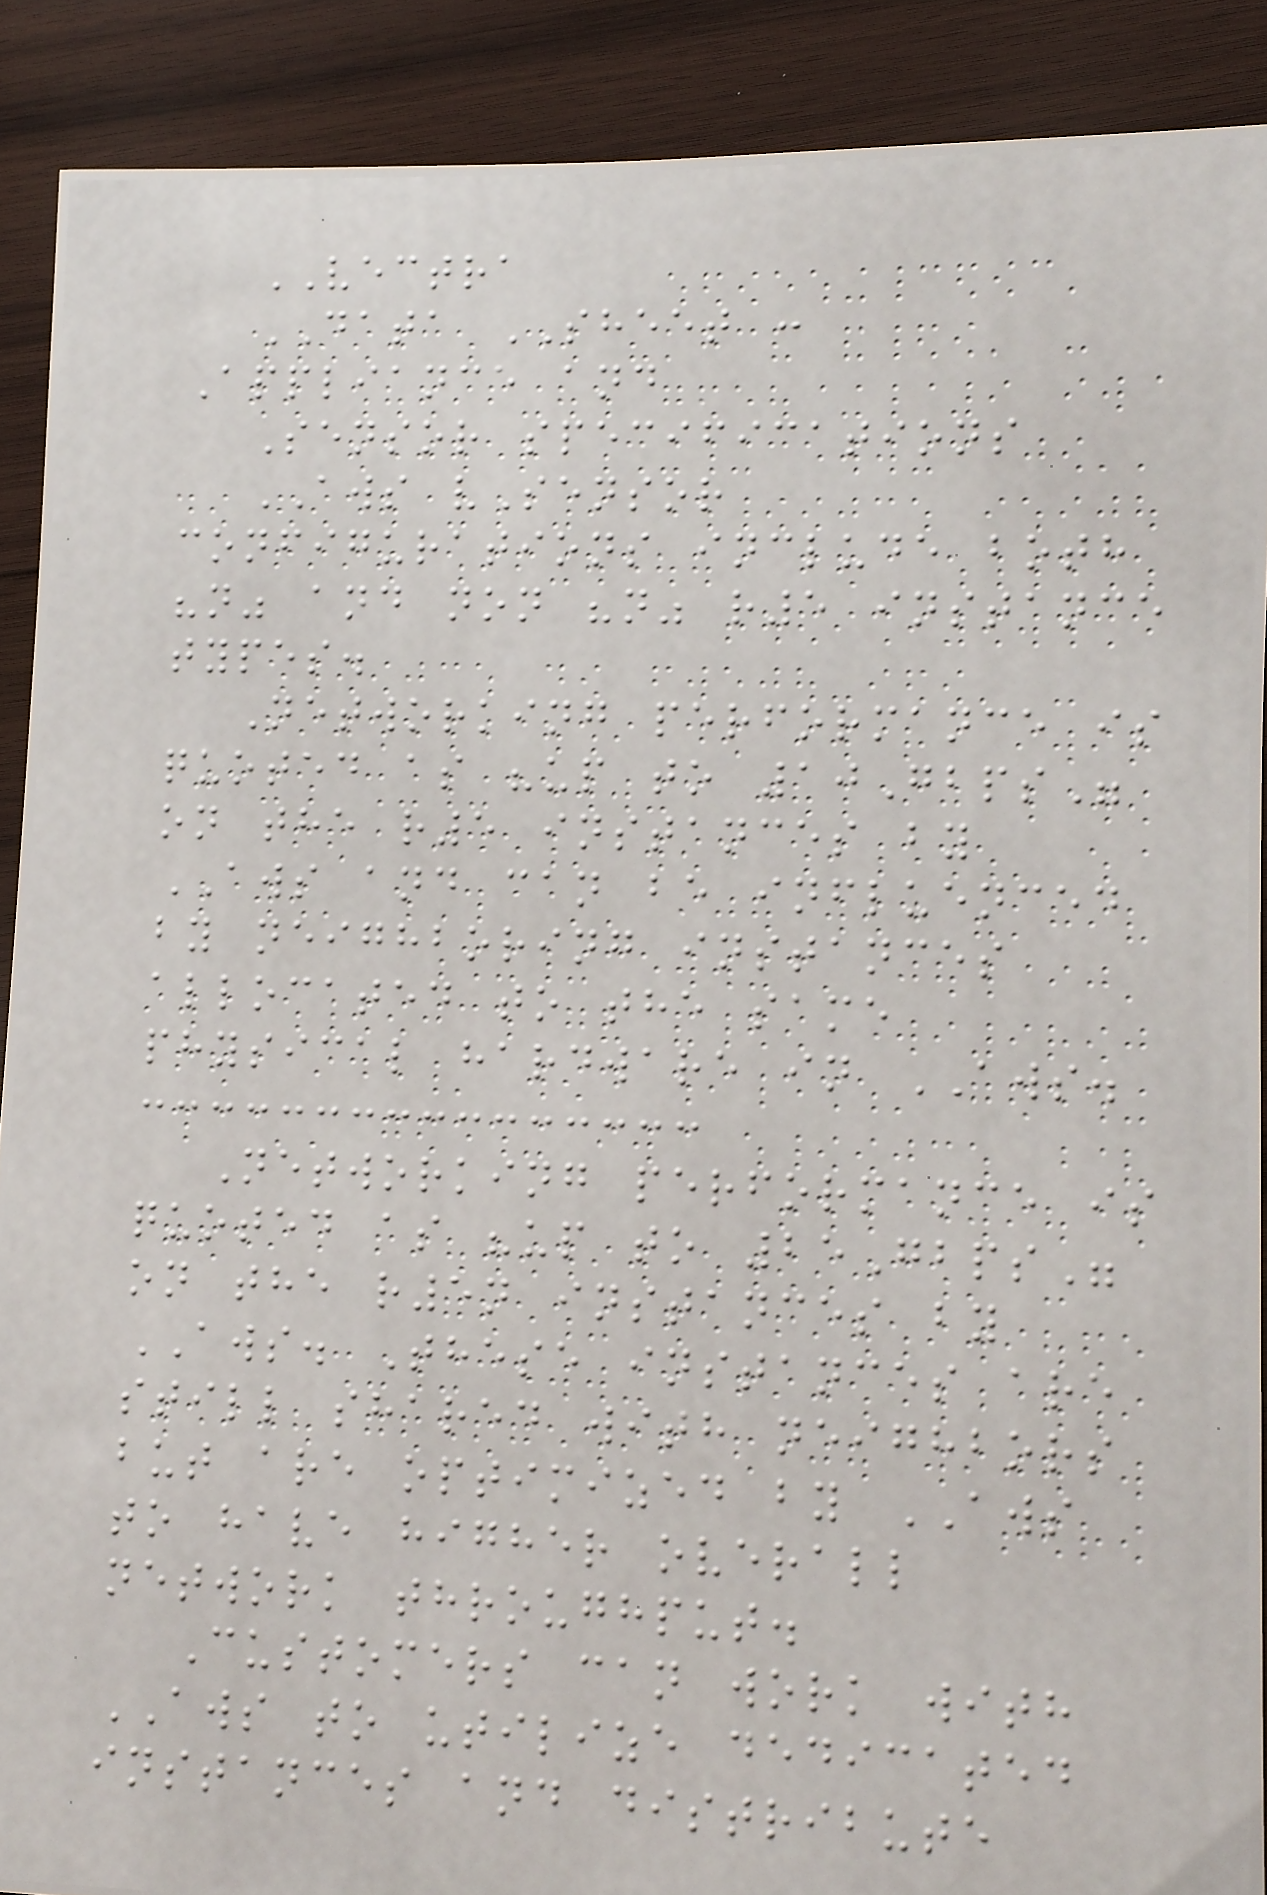VECTRA
DATA SHEET :
Appliance and
Sensor specifications
AWS vSensor
configurations include both
"n" and non "n" r5 instance
types.
Networking performance is
quoted as "up to 10Gbps"
on the r5 instances by
AWS and can be influenced
by neighboring instances
allocated to the same
physical hardware in AWS.
Networking performance is
quoted as "up to 25Gbps"
on the r5n instances by
AWS. These instances are
still shared with neighbors
but are optimized by AWS
to have higher overall
network throughput.
Customers can work with
AWS to utilize dedicated
instances and distribute
